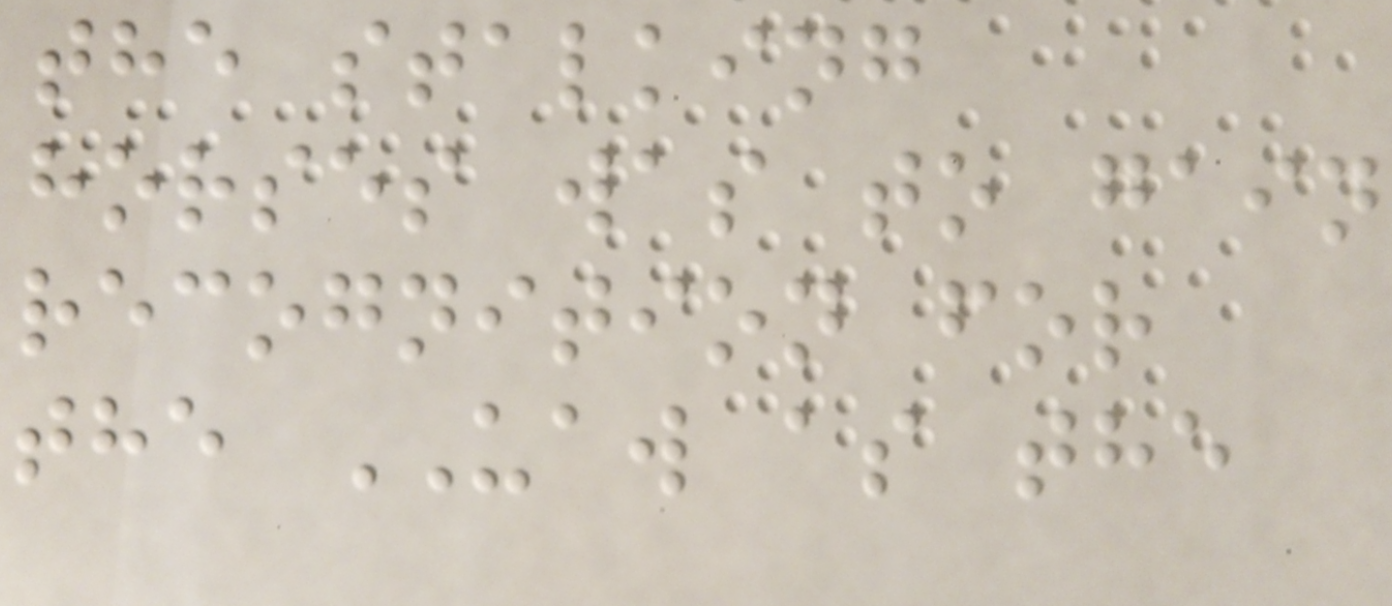the stalking
horses was to gain
recognition for
the UAW as the
